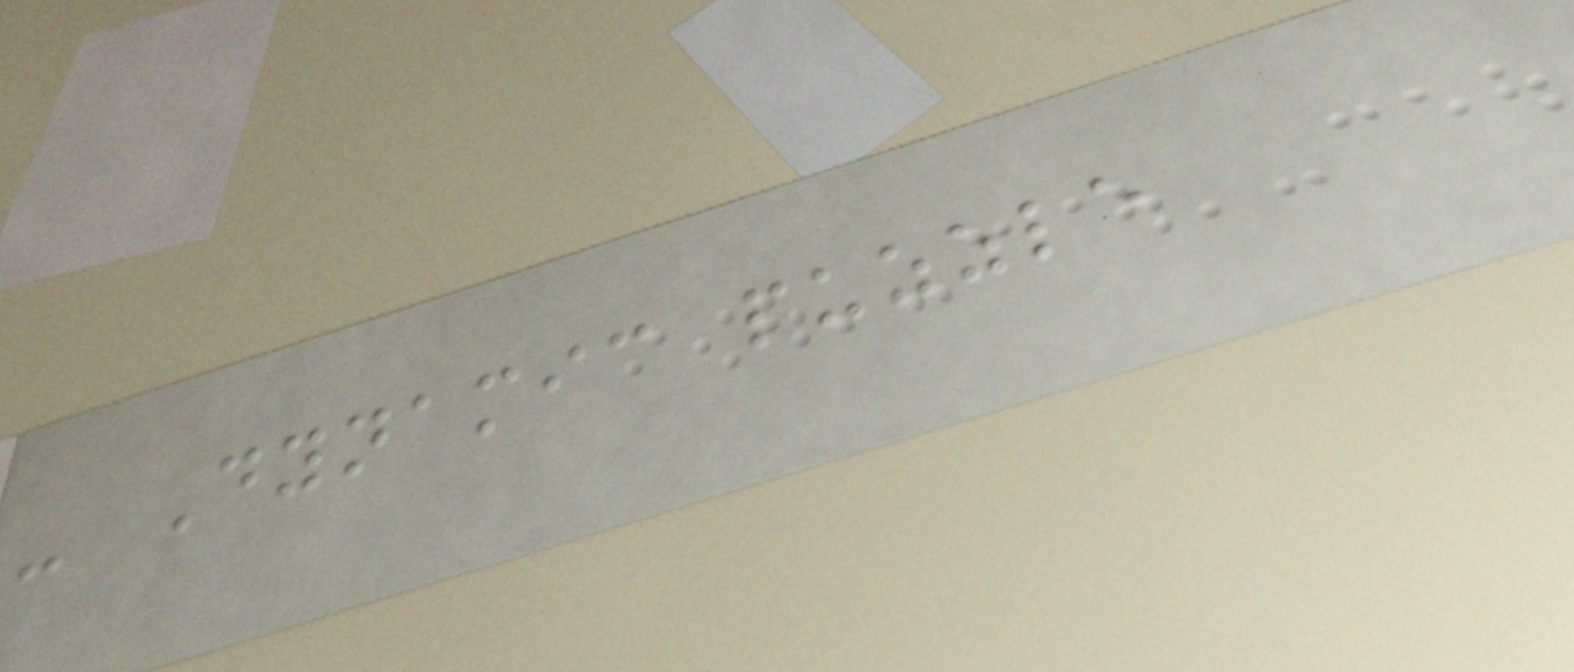- Dynamic puzzle
